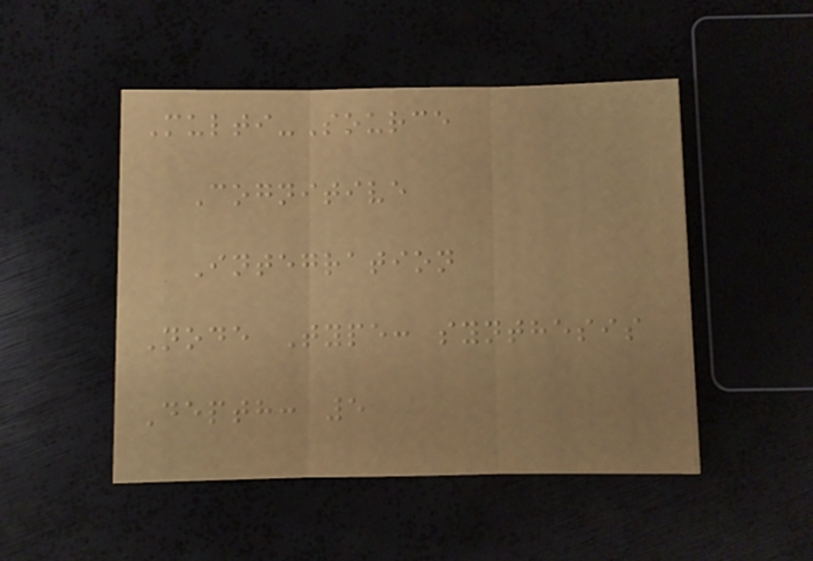Multi-Source
Cognitive
Integration
Node Type: synthesis
Depth: 5
